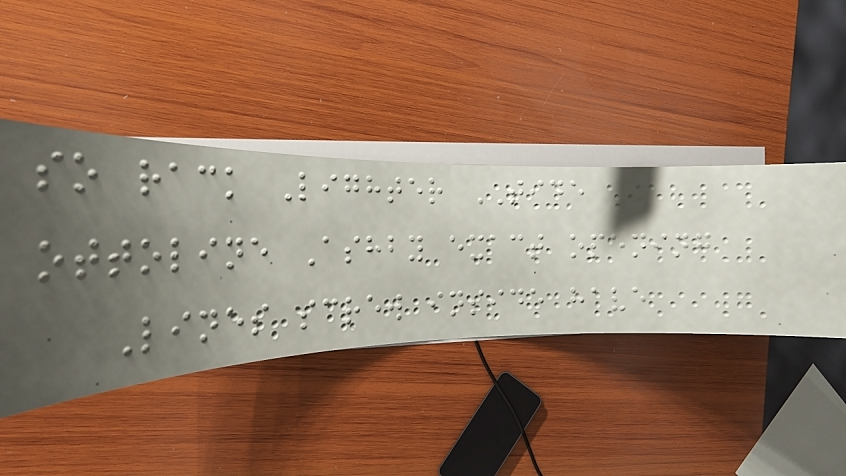so rack Lighter TIDE
ottoline Ashby exact opening
Lines screw inside have
